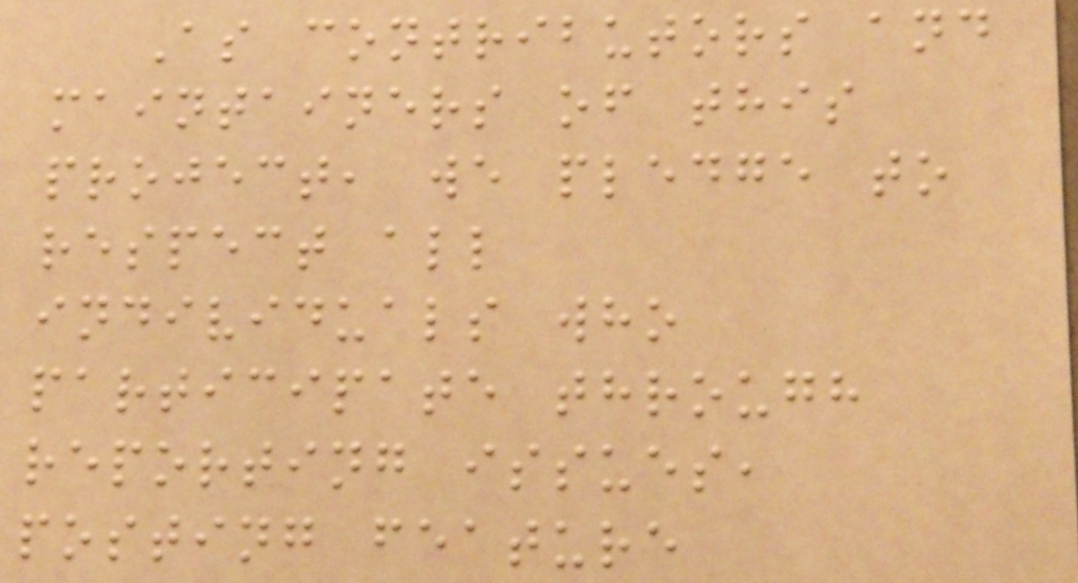As contributors and
maintainers of this
project, we pledge to
respect all
individuals who
participate through
reporting issues,
posting feature
